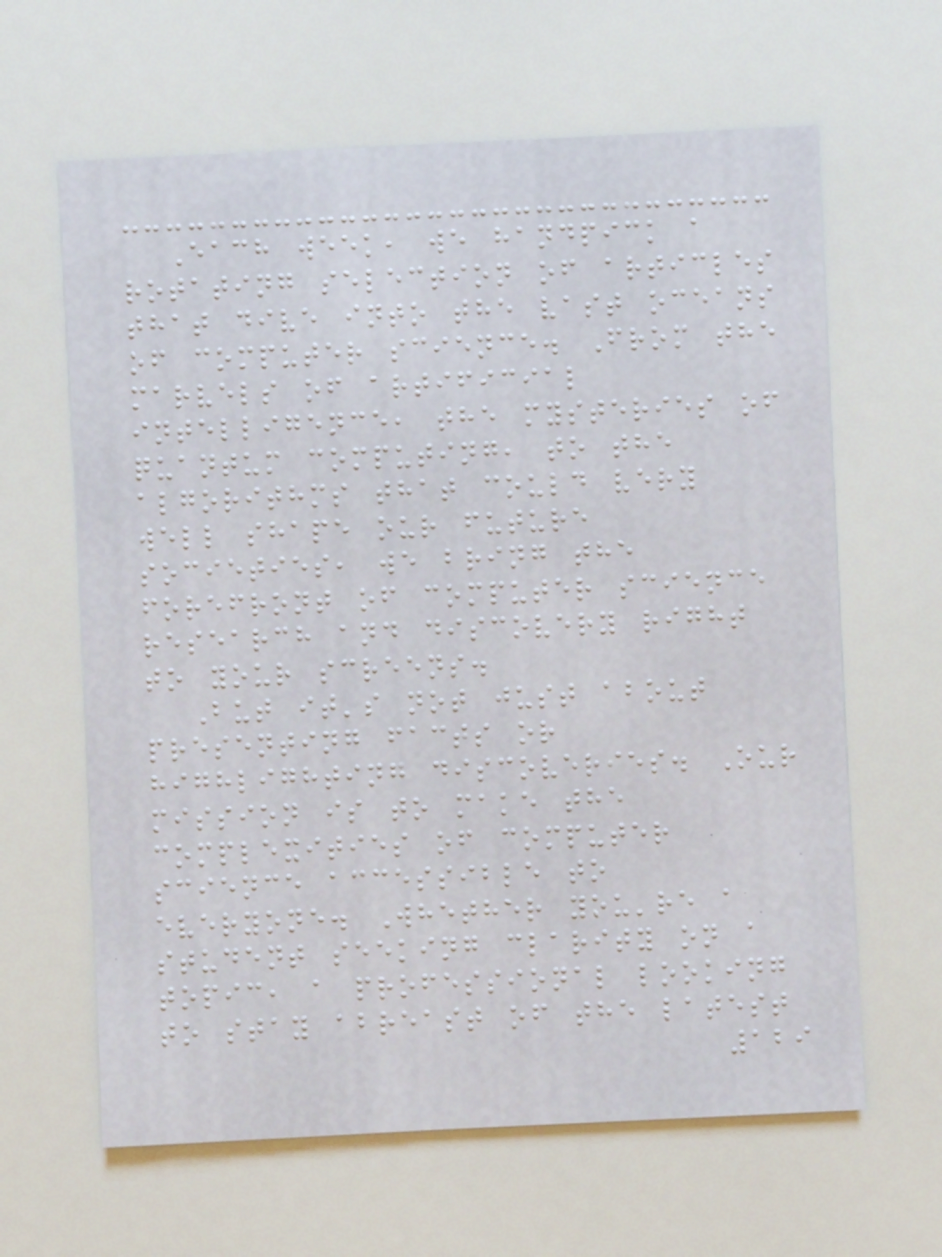Each week, we handpick a
rotating selection of articles
that dive into the vast oceans
of computer science. From the
marvels of artificial
intelligence, the mysteries of
quantum computing, to the
algorithms that could very
well shape our future
societies, we bring the
forefront of computer science
research and discovery right
to your screens.
But it's not just about
presenting facts or
highlighting discoveries. Our
mission is to make the
complexities of computer
science accessible to
everyone. Whether you're a
student seeking clarity on a
topic, a professional looking
to stay abreast of the latest
129
